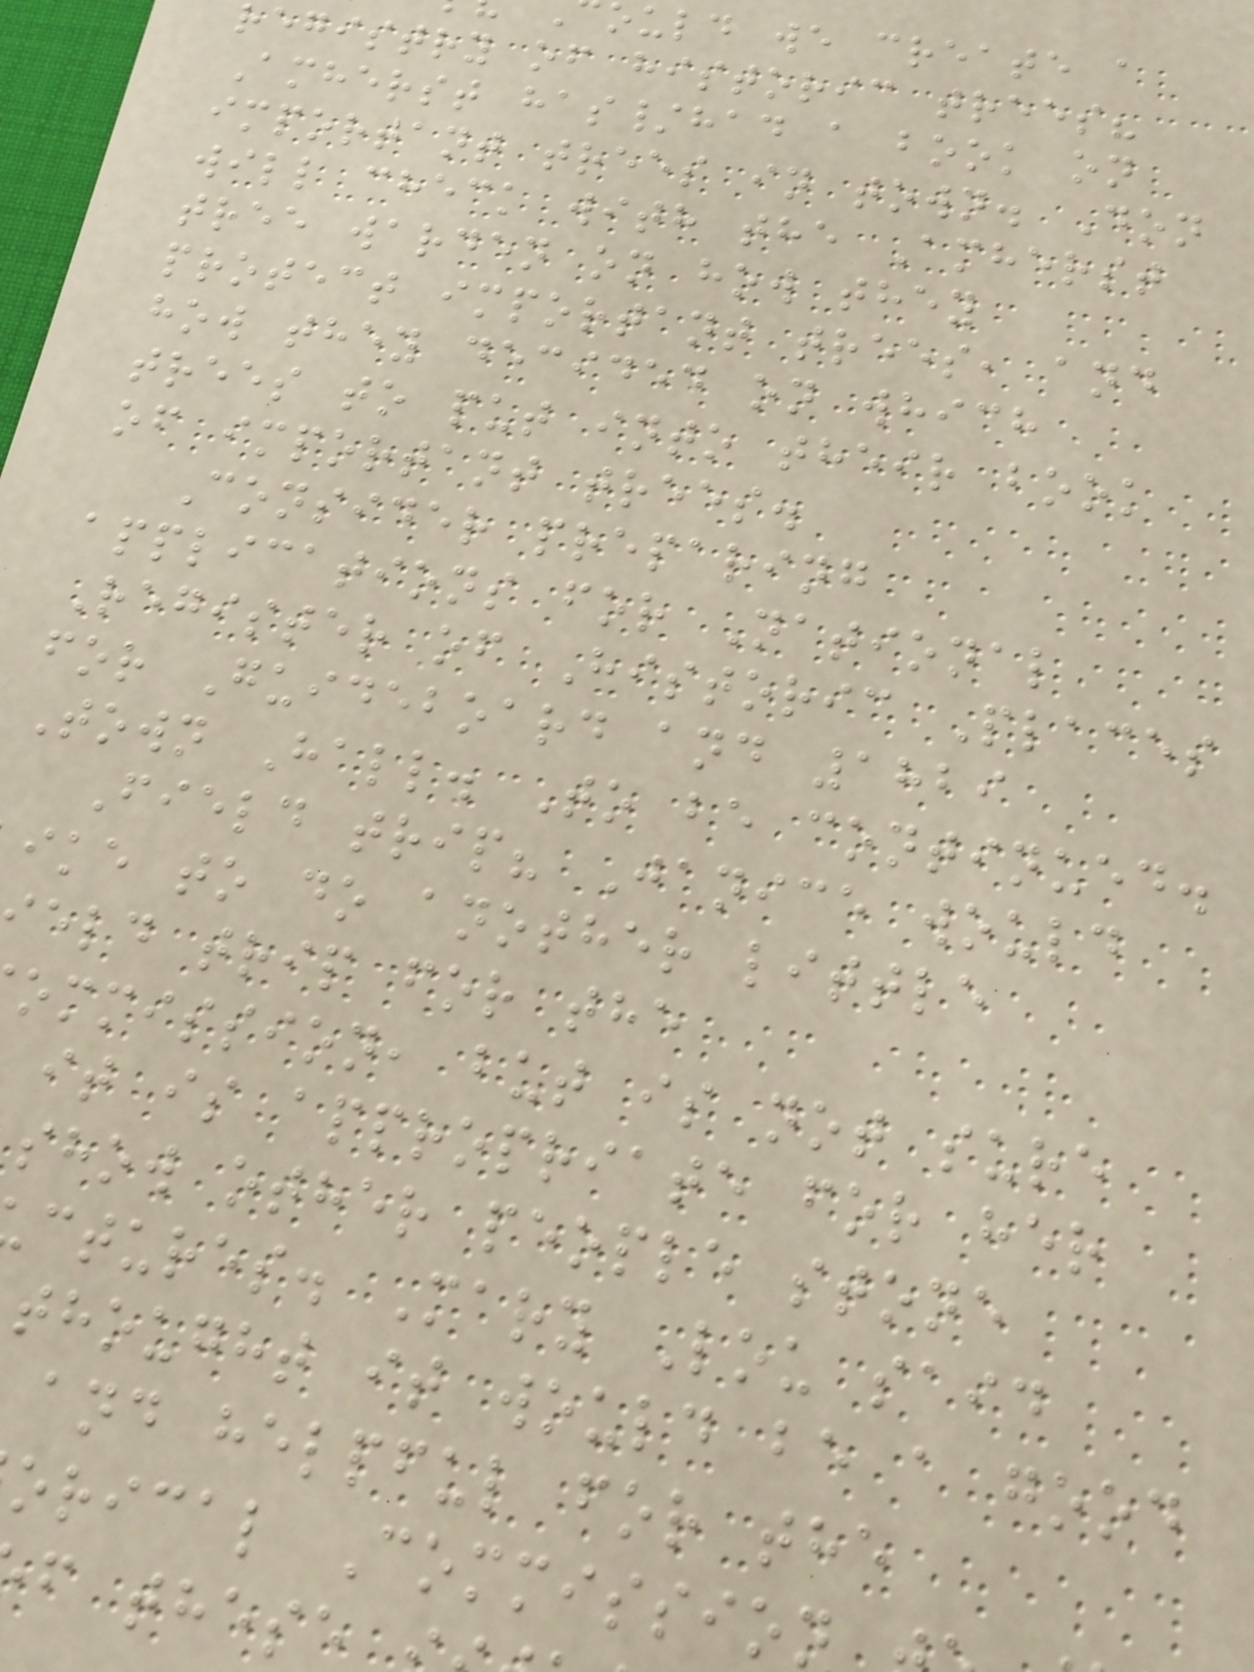ould we create a
registry of historic trees?
Amherst has/had a book on
important trees in town. Don
will check with the Amherst
tree warden on how they
protect important trees, and
how they decided on which
trees to put into their book
of important trees.
Consider preparing
applications for National
Register of Historic Places
for Guideboard and 1829
Town Hall. To be continued.
Field trip? Janice would
ike to do another little
eld trip for the
ommission, but is not sure
it is appropriate for her
show other people stone
ctures. Mary Lou said
thought it would be a good
and helpful for the
orical Commission
f these
